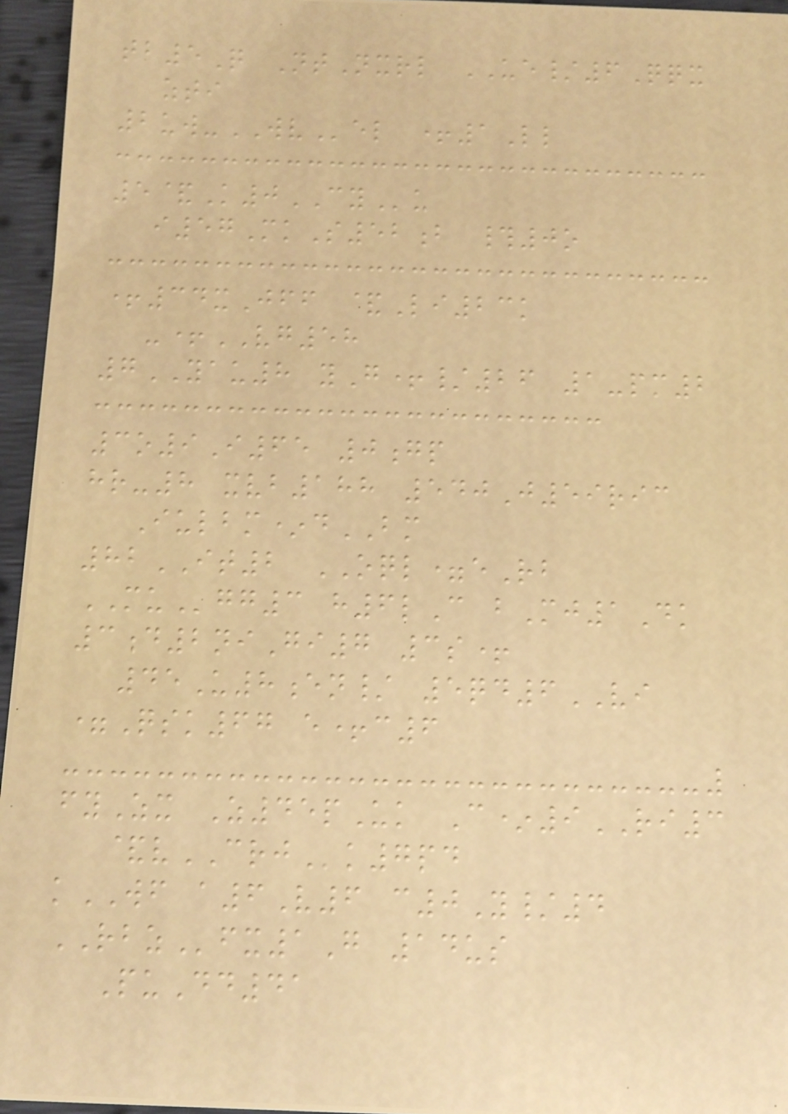tb5Q NtNxrl UE/6Qqx
zti
2uw-WVel +1Ll
5&K0CYu
i57MkS52b #0o
+34xJff &Li23k
-+VG58
7YAU8 yG+/26 1-pm2
3o9I65 0gp
hr-8 xvb188 540J59ric
Iulbm*dBM
82IT2 OQL=eRb
MUgg3 h6lC bMj1Dk
3d2niGi7 3s+
45U8en/ 5qd6VI
=Qsk67 e+c6
fyZx Z45pUk C*9RI3
&vCRJk7pd
kWF a6V6 c0Y/4
RBZfx1G 14us
PuDd41
